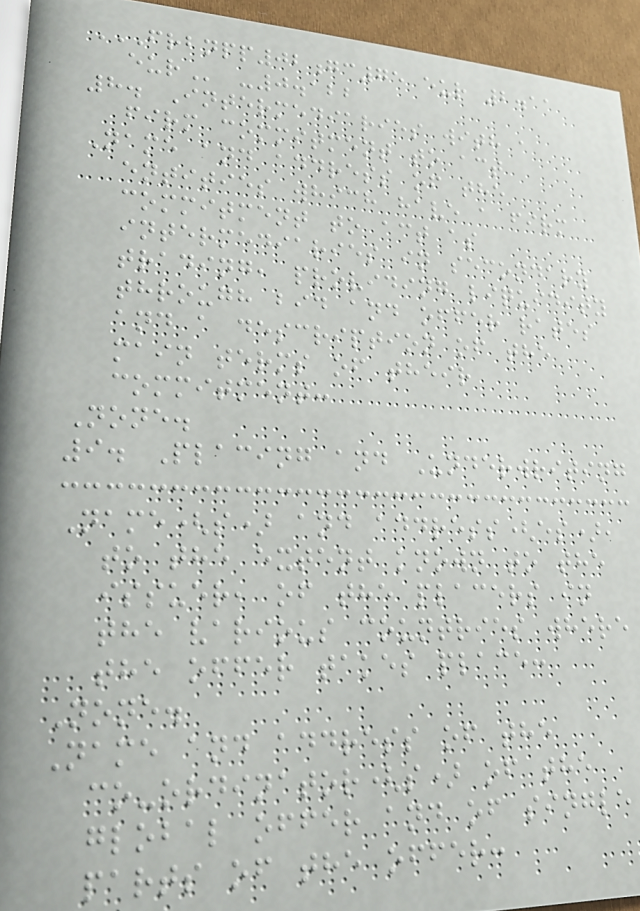FRBNPP02GC75 EUR 2.11
EUR -0.122
8. Intermediaries with a
firm commitment to act
Name and address of the
entities which have a firm
commitment to act as
intermediaries in secondary
trading, providing liquidity
through bid and offer rates
and a description of the
main terms of their
commitment:
None.
9. Placing and Underwriting
Name(s) and address(es),
to the extent known to the
issuer, of the placers in
the various countries where
the offer takes place:
None.
Name and address of the
co-ordinator(s) of the
global offer and of single
parts of the offer:
